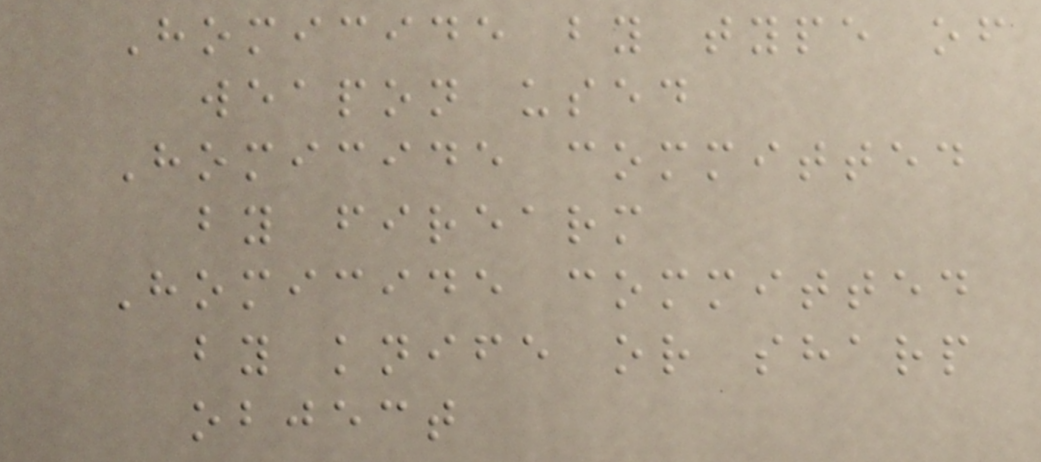Homicide by type of
weapon used
Homicide committed
by firearm
Homicide committed
by knife or sharp
object
